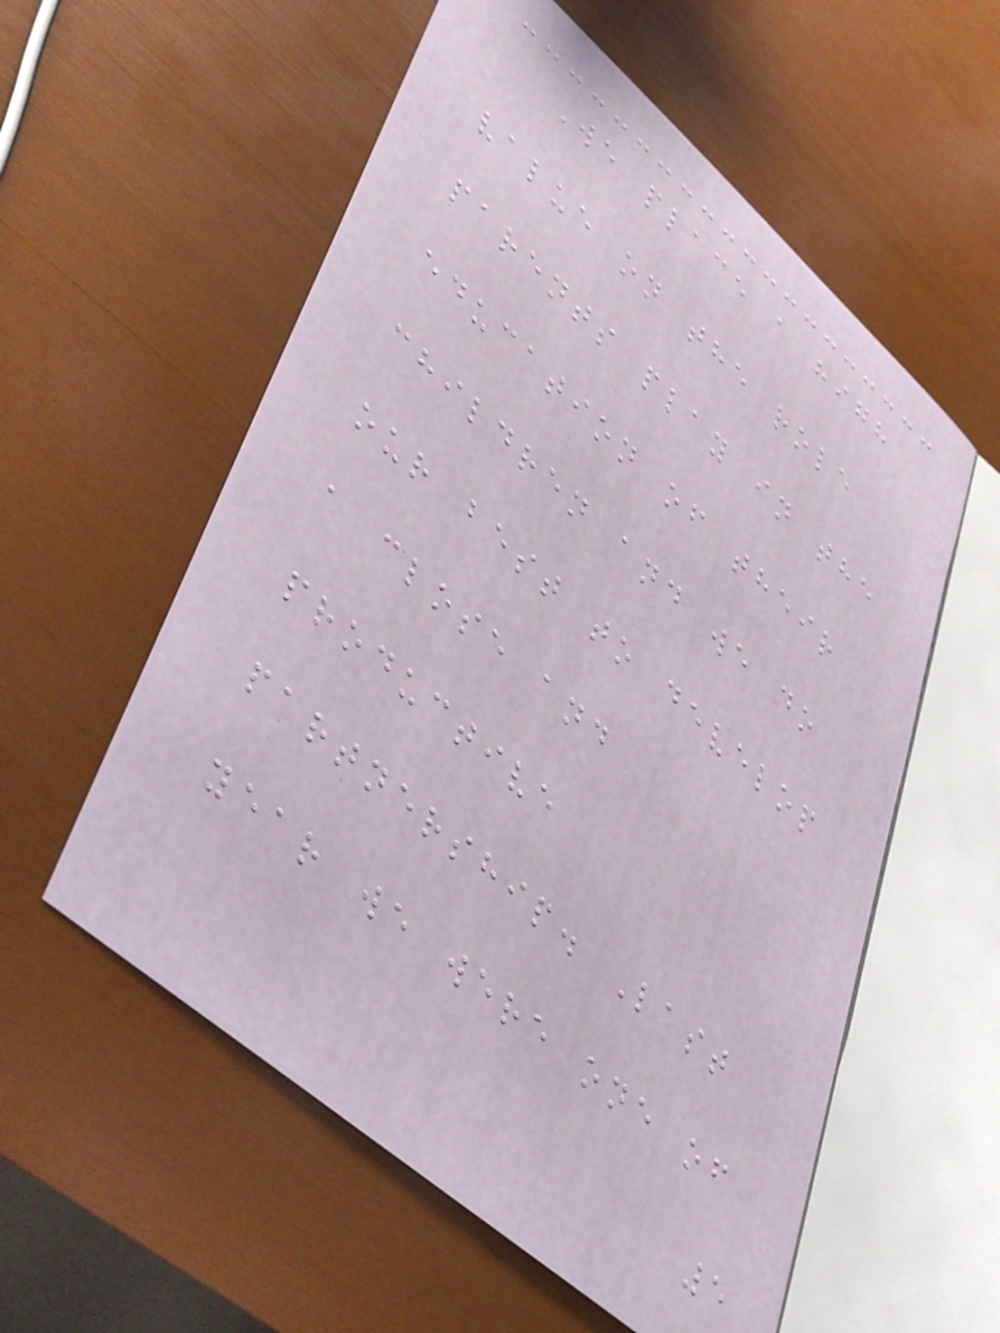We place a high
value on the role
parents play in the
education of their
children and we do
our best to develop
a close and
productive
partnership. Last
year we were one of
5
